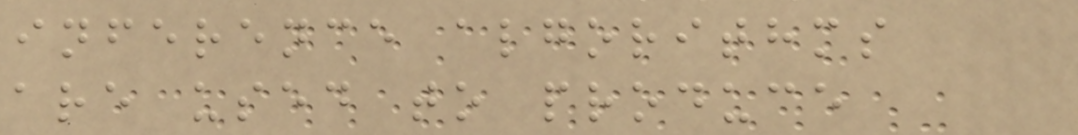inference algorithms
are used to produce
